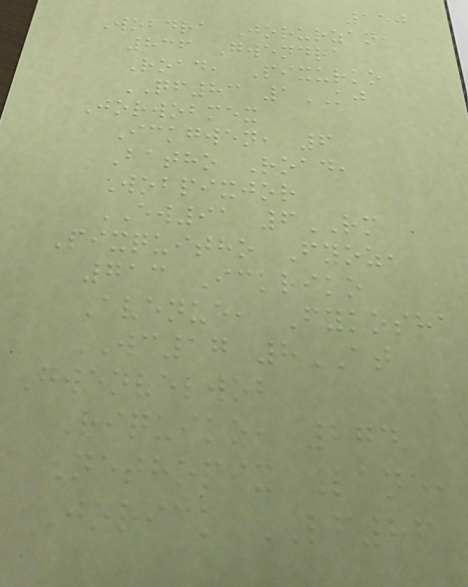150
Wobdra Jorurzan,
836 Gwendra
Road, Pixurko
QF83 1KJ
Jorwobmex
Ickgwen, 6
Batho Road,
Wobpixjor
EW91 6RM
Pixquitho Fyoz,
713 Ickriko
Avenue, Fykosha
WC17 8AT
Gwenvelwob
Riquiko, 274
Nethopix Lane,
Jorick LF86
